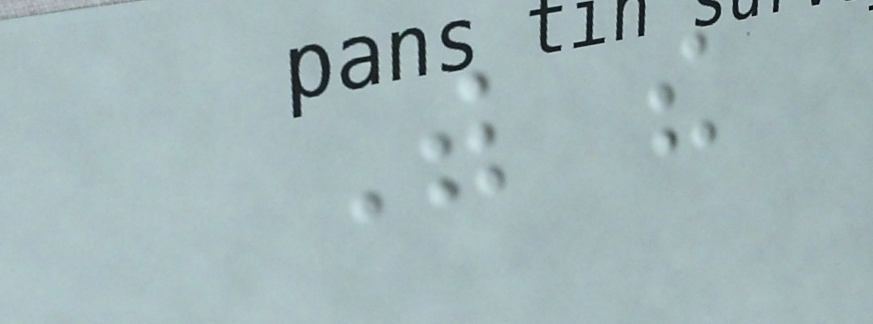With the
